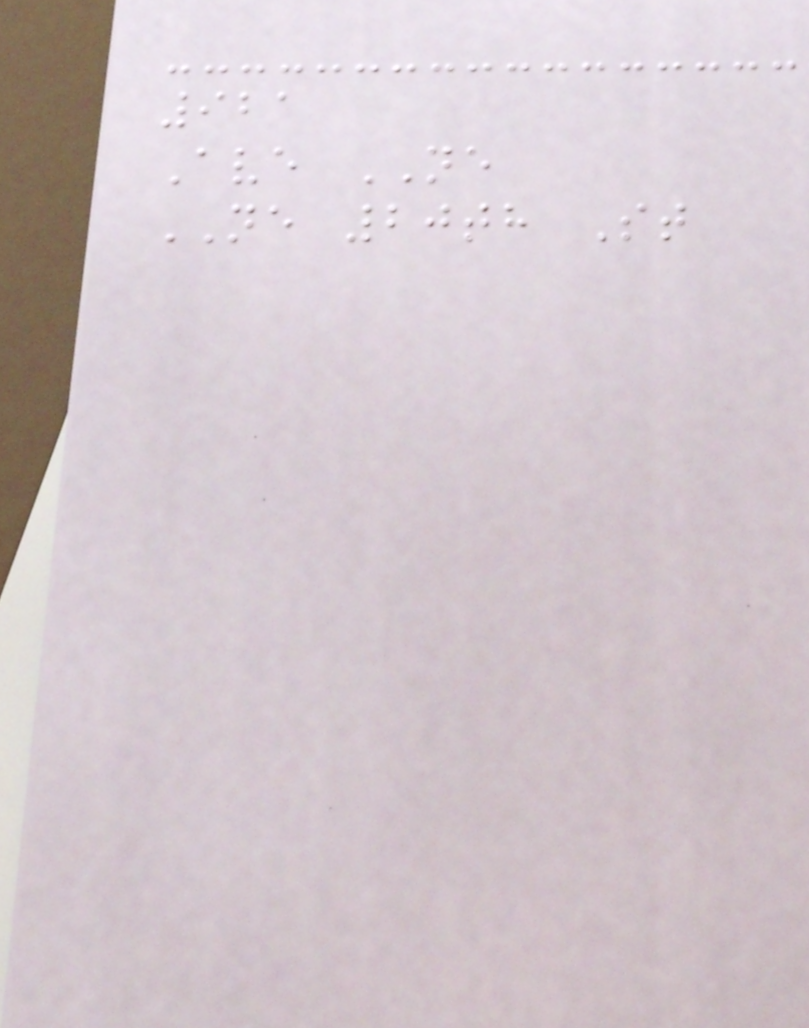921
Ave NE
NE 20th St
